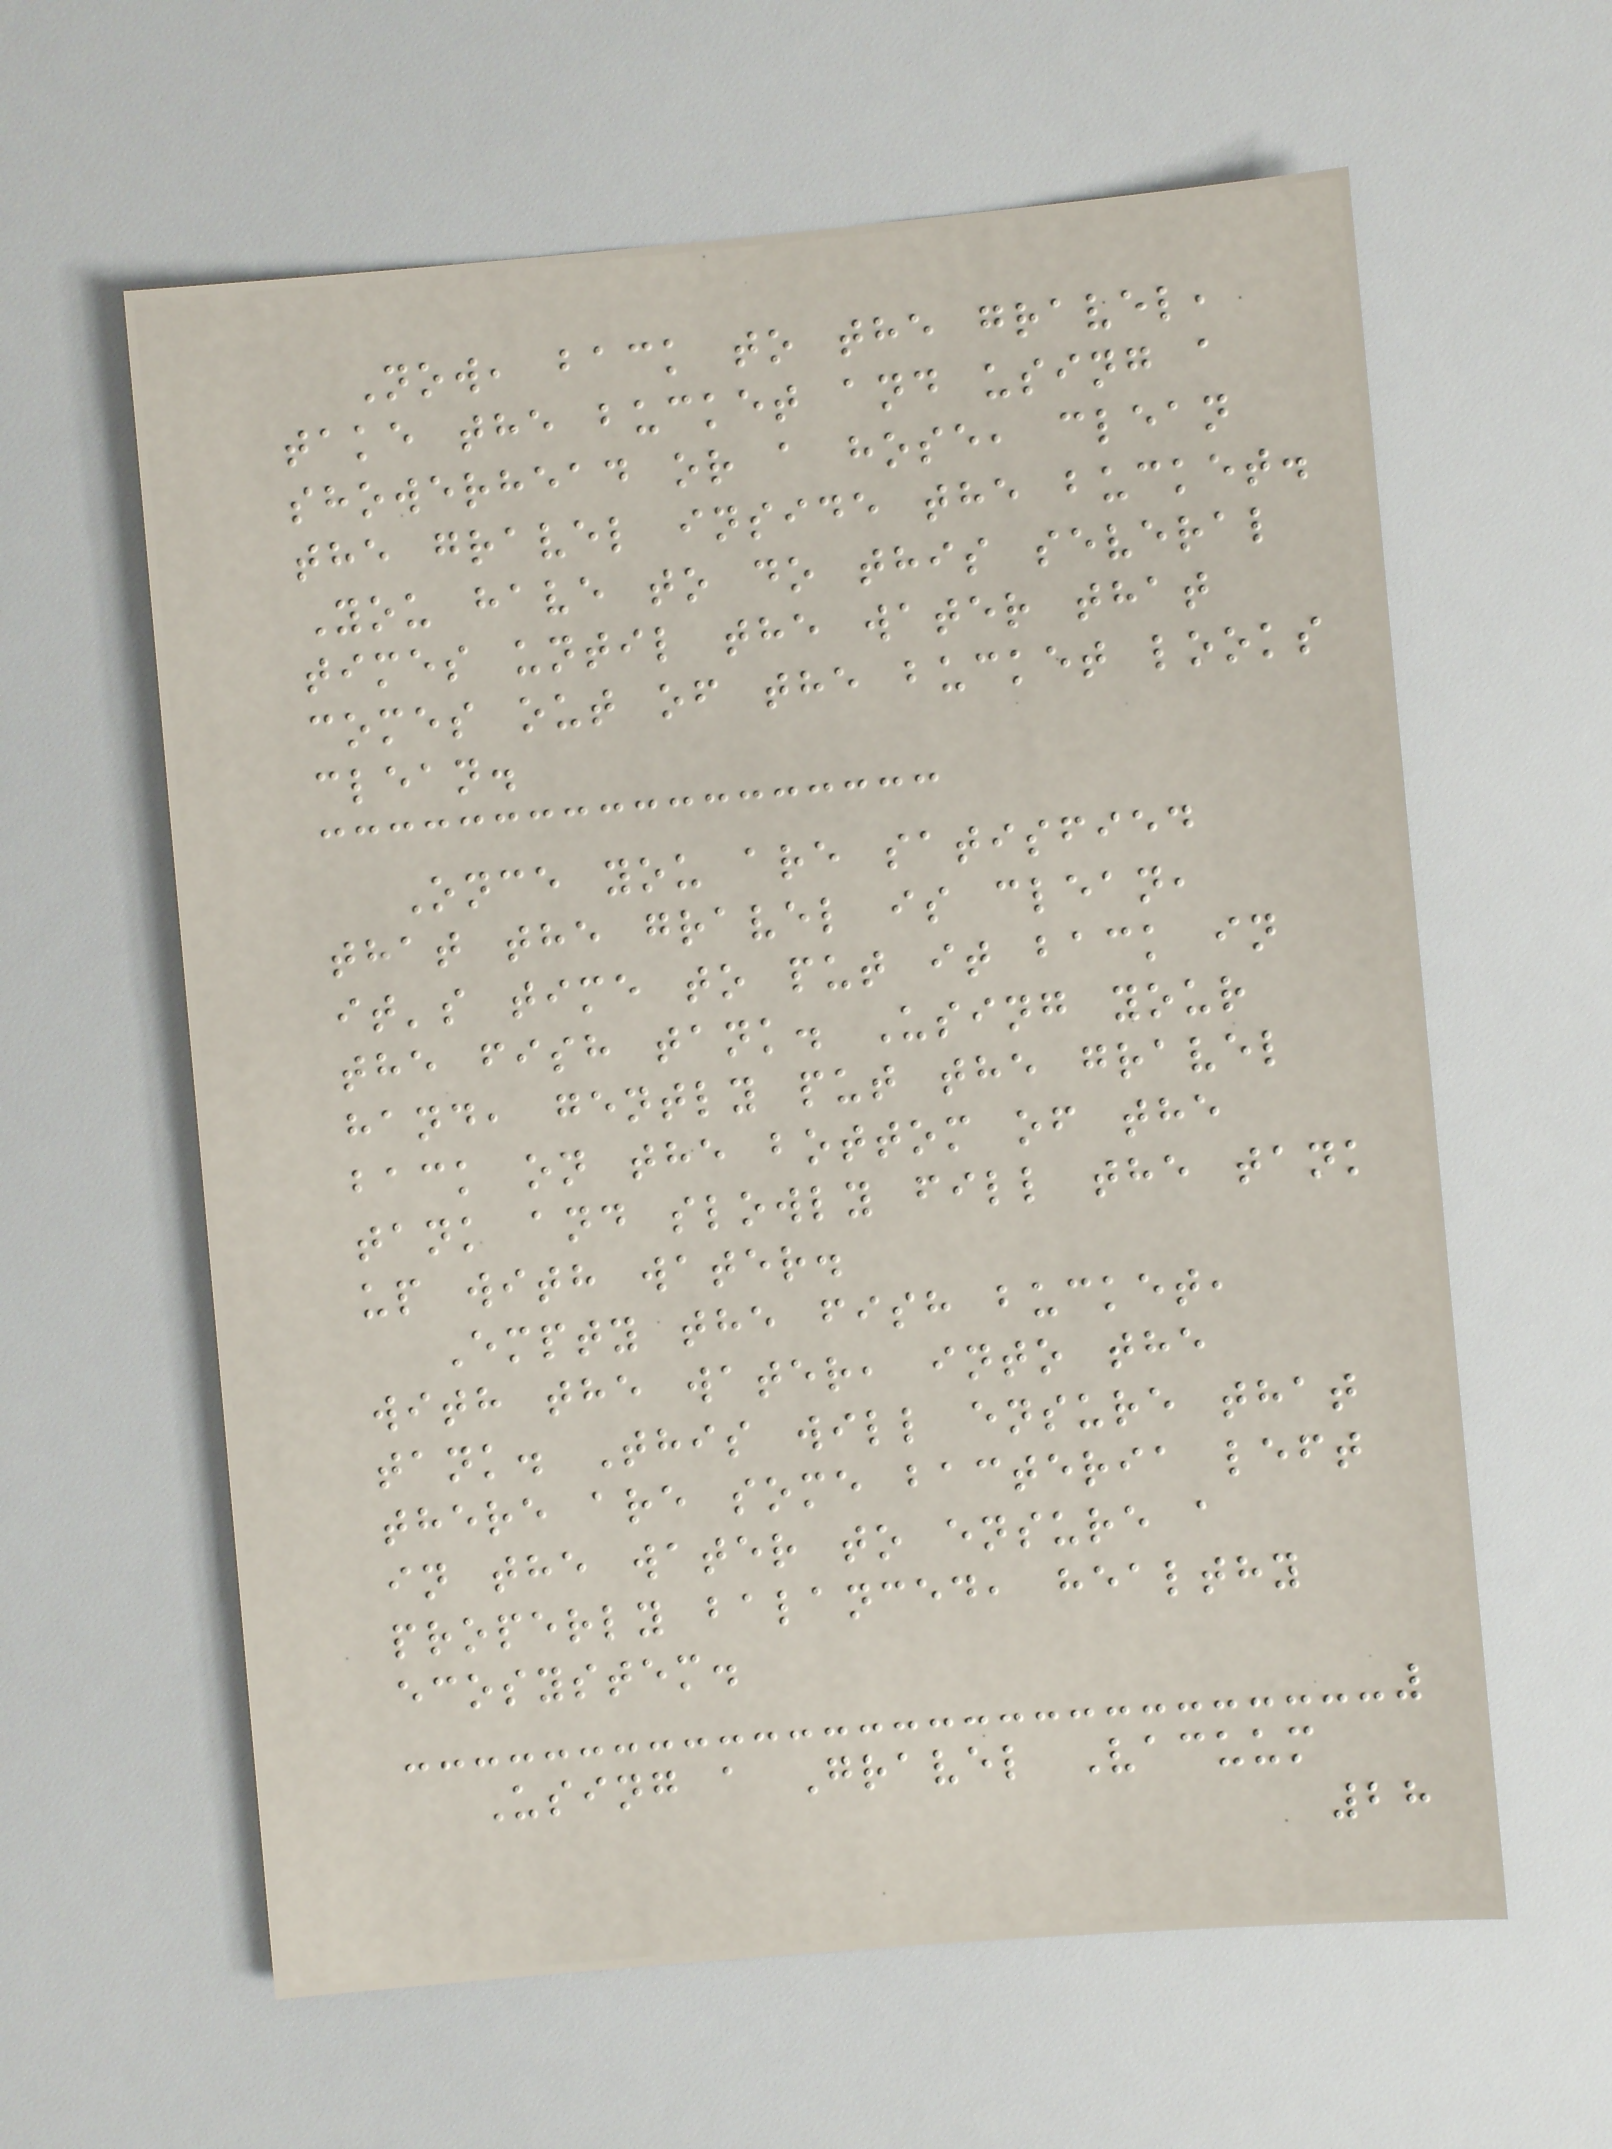Now, back to the gravel,
take the bucket and using a
showerhead or a hose, clean
the gravel inside the bucket.
You have to do this several
times until the water that
comes out of the bucket looks
clean.
Once you are satisfied
that the gravel is clean,
it's time to put it back in
the fish tank. Using your
hand, gently put the gravel
back on the bottom of the
tank and slowly fill the tank
up with water.
Empty the fish bucket,
with the water, into the
tank. This will ensure that
there are some bacteria left
in the water to ensure a
properly balanced, healthy
ecosystem.
Using a Gravel Vacuum
28
